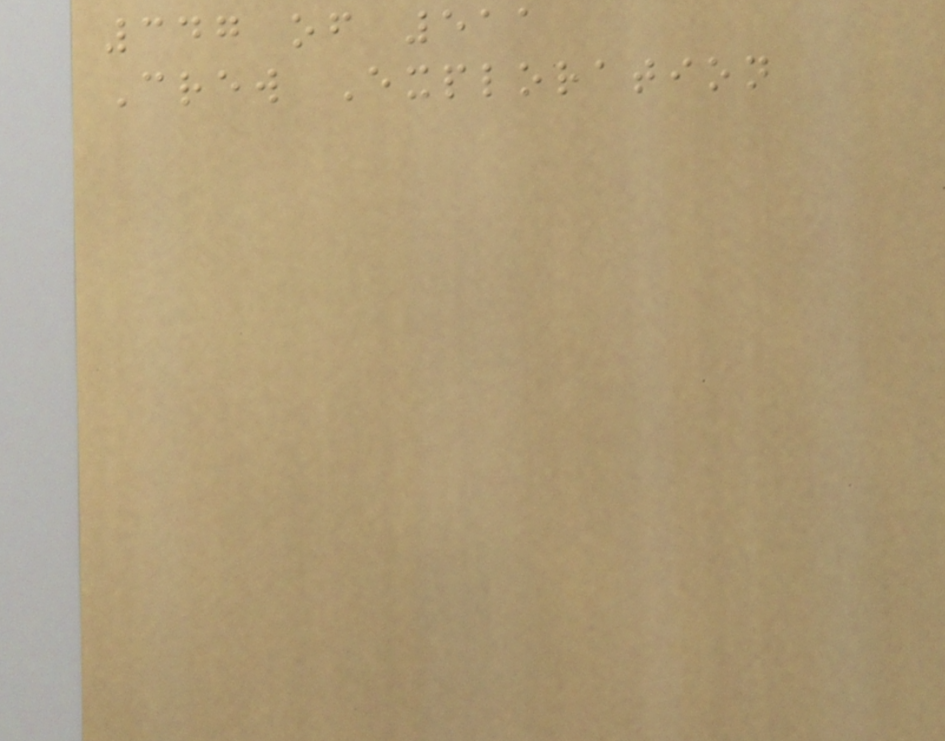347 of 511
Crew Exploration
